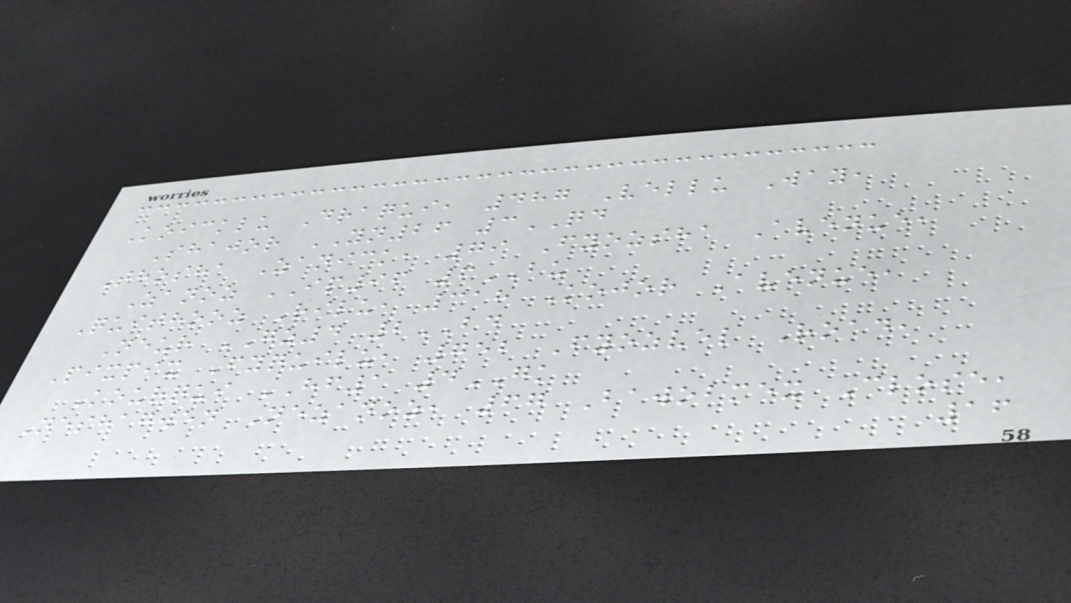Koicklu Draqui, 487 Vellu Way,
Shajor YN26 3QD
Thosha Zanick, 79 Fyozsha Avenue,
Zanoz IP96 6BU
Quithooz Rilu, 318 Kojor Avenue,
Neur GZ4 2BD
Pixpix Fyquilu, 752 Fyozvel Road,
Kourqui HF1 4GK
Neshagwen Nezanoz, 67 Bawobmex Close,
16
